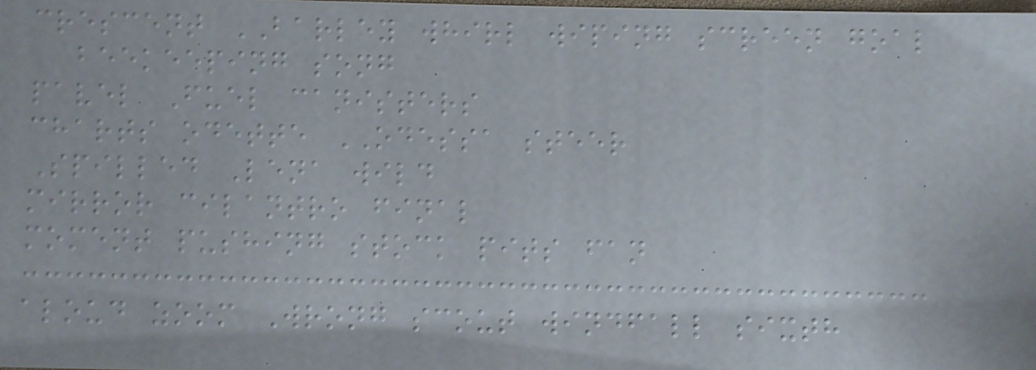crescent BARLEY whirl wiping screen goal
beekeeping song
pavel Fuel canisters
charts odette ODESSA steer
Spilled Lena wild
mirror cilantro final
moment pushing stock pits fan
aloud zoom Wrong scout windfall sixth
